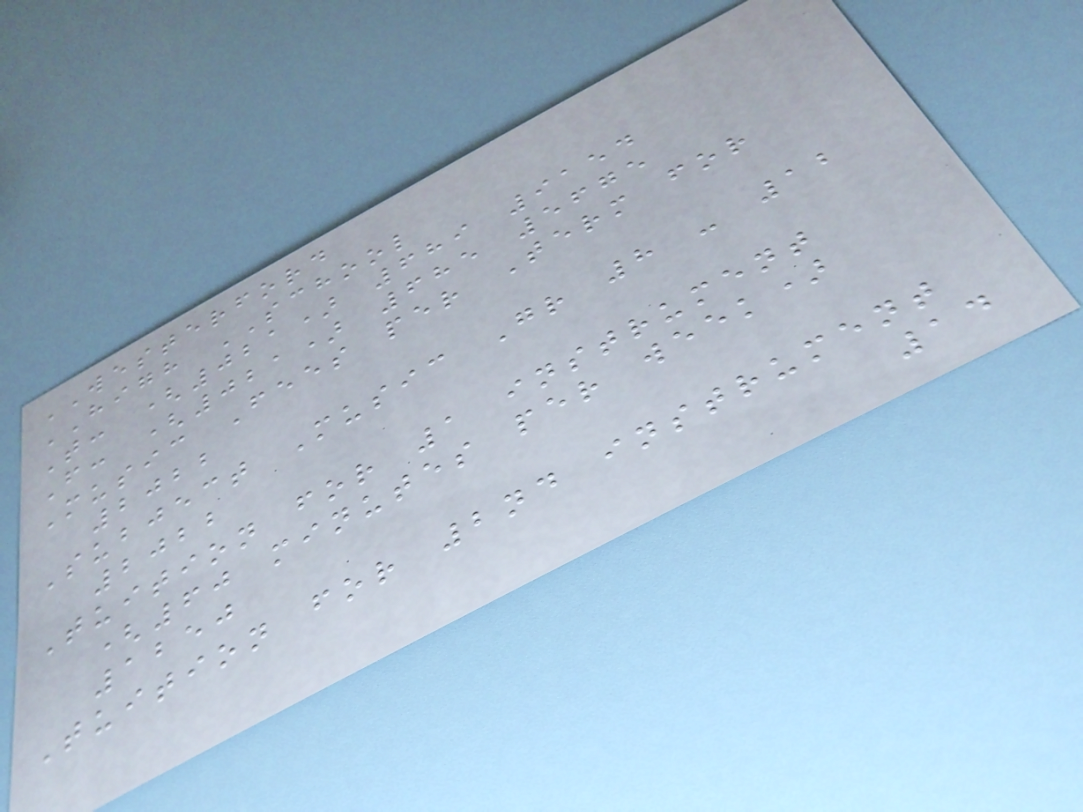WESTERFORD
HIGH SCHOOL
T: (021) 689 9154
F: (021) 685 5675
Music Fees per Term for
2022
Subject Music Gr 8 - 12
2022
Tuition for 1 instrument
(60 minutes per week)
1250
Tuition for 2nd instrument
14
